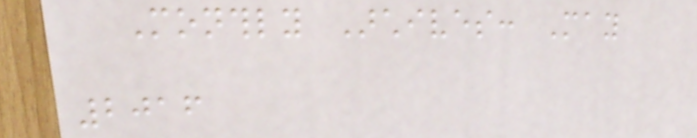Monthly Archives: May
2016
